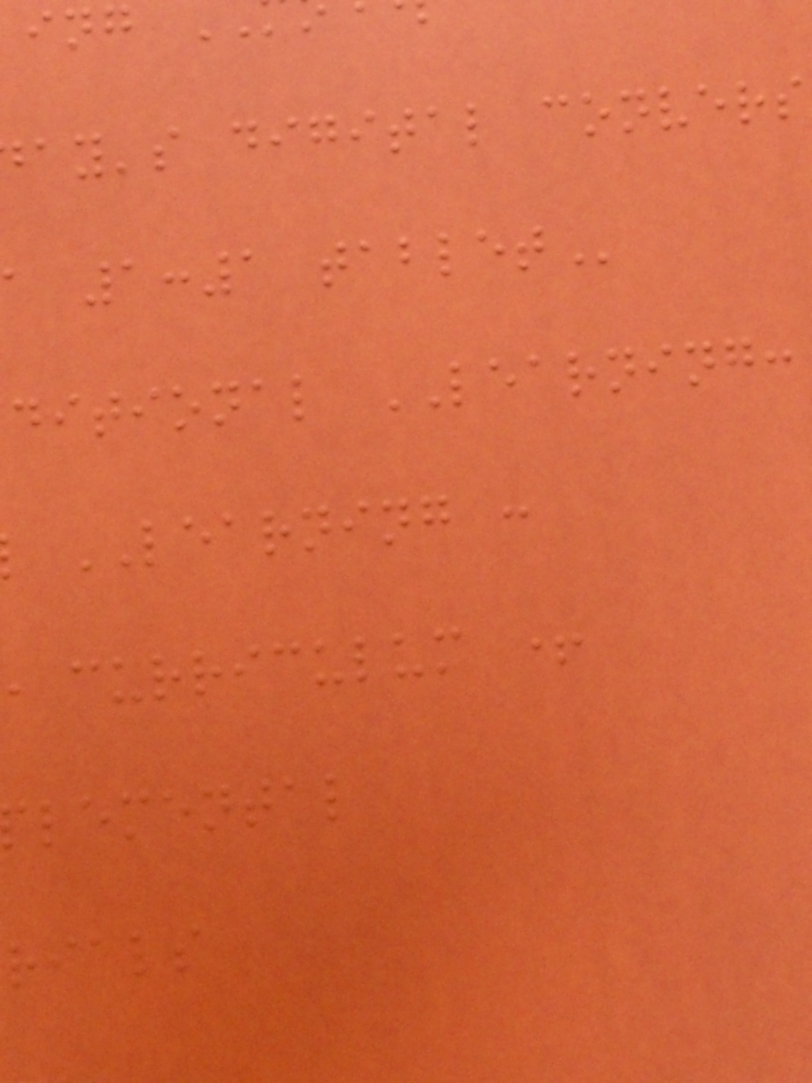ay's digital
a 1:1
ditional LEARNING:
LEARNING :
curriculum +
lemental
rials
